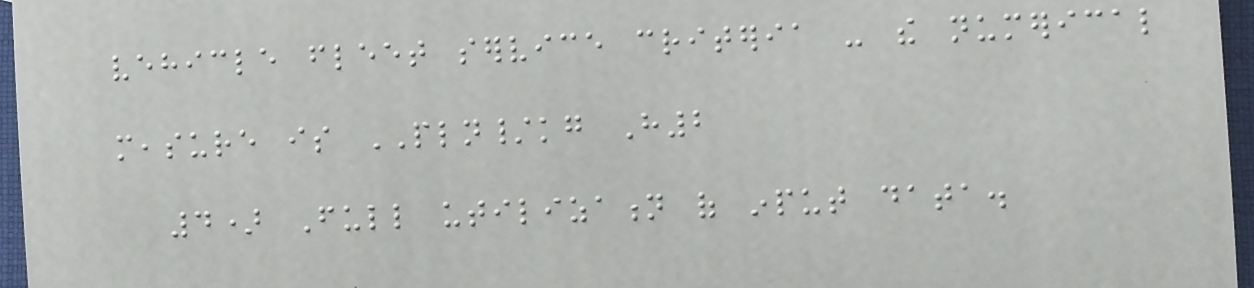vehicle fleet service criteria - the numerical
measure is PLN/kg H2
4) Full utilization of input data.
